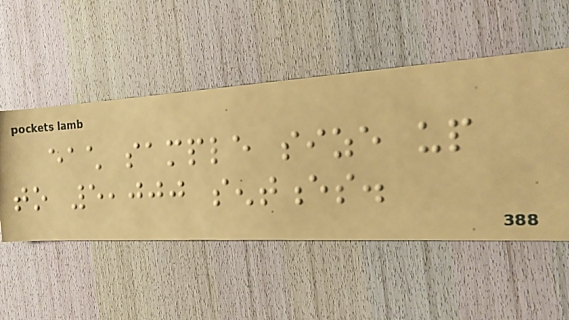each sample size up
to 5,000 sentences.
